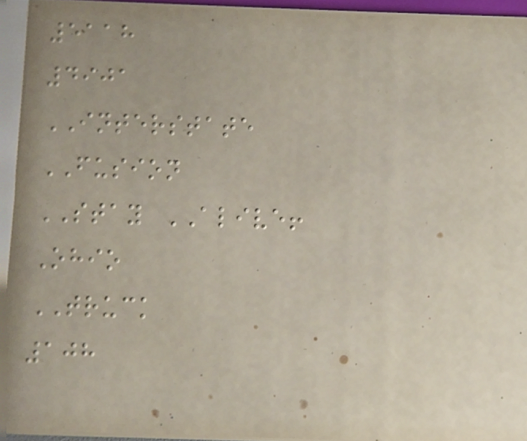5118
4901
INTERSTATE
FUSION
STAY ALIVE!
Ohio
TRUCK
108
